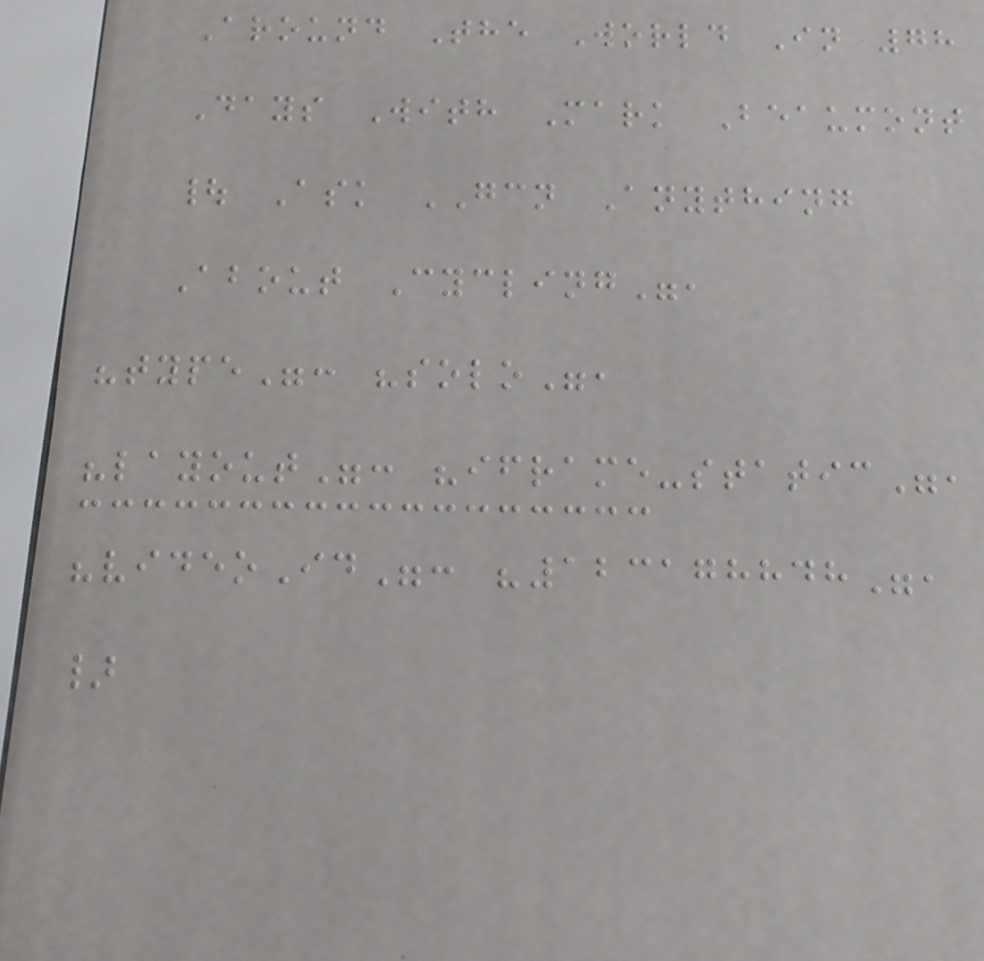Around The World In 78
Days With Mark Beaumont
| Ask GCN Anything
About Cycling",
"type": "solo",
"layout": "iframe-static",
"videoId": "123178848",
}
